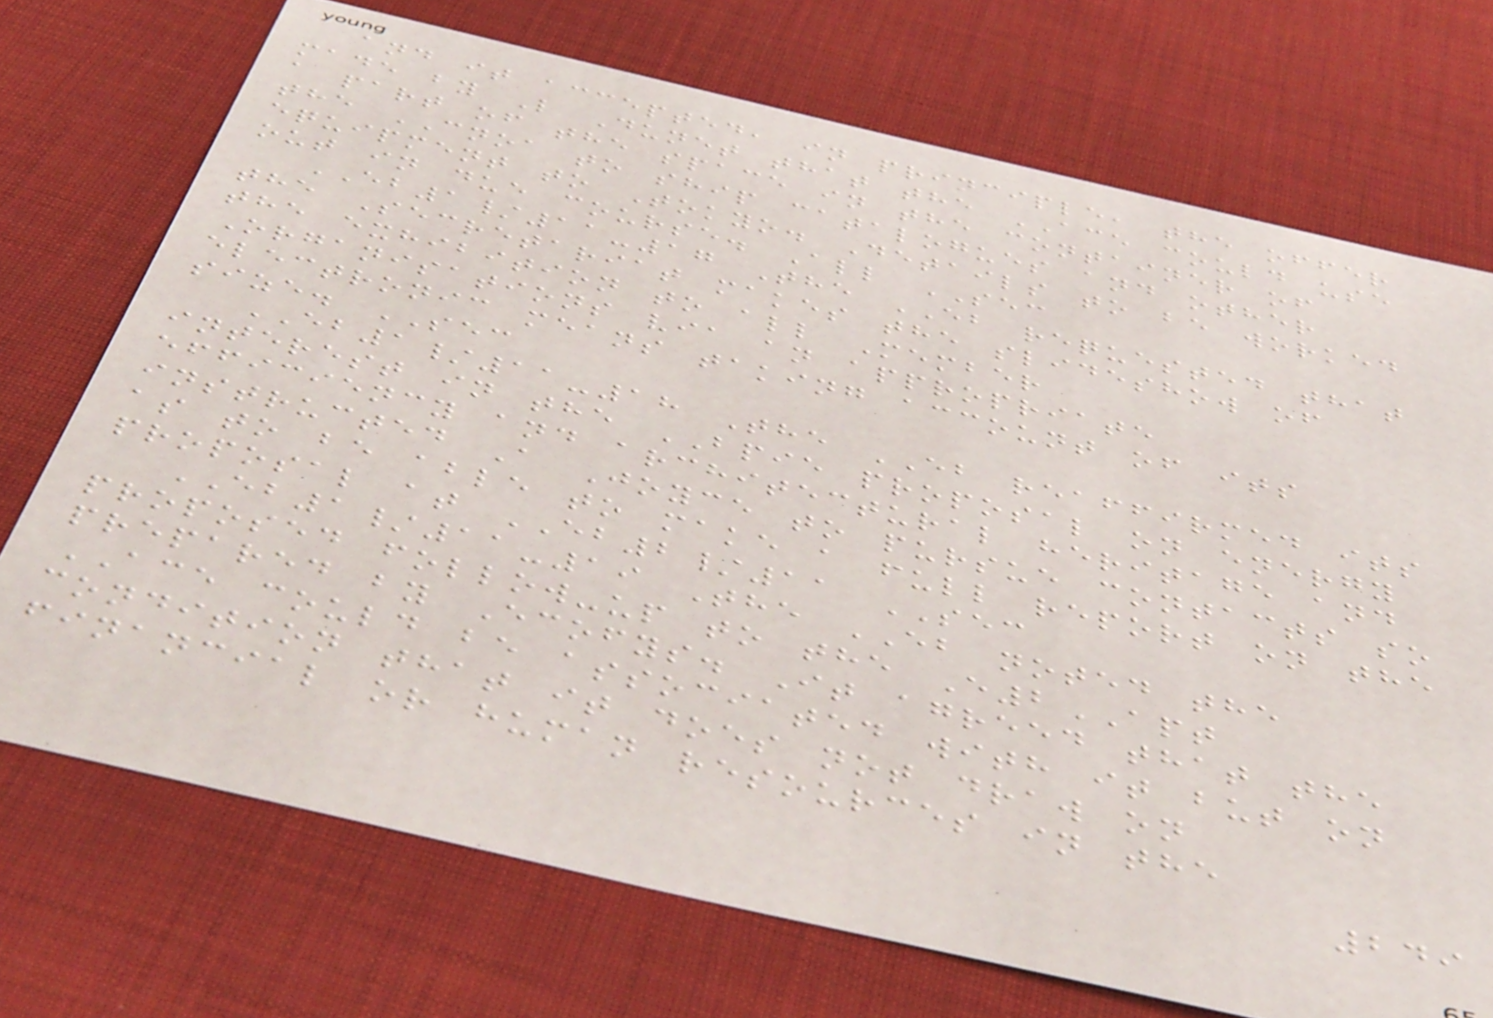and it accepted, in principle, the offer
made by L Dunet that the ACE could use
a part of the space in the container of
the CNOA to ship catalogues and other
equipment to Tokyo. Details to be worked
out in due course. All SEC
EB1/11-17 The EB requested that
the Secretariat makes the slideshow of
the exhibition to all Member
Organisations via an appropriate
electronic means taking account of its
size. SEC
EB1/11-18 The EB reaffirmed its
interest in the BPIE proposal on energy
efficiency and architectural heritage and
instructed A Joyce to pursue contacts so
as to be able to make a full report on the
proposal at EB2/11 SEC
EB1/11-19 The EB noted the
proposed follow-up to the E2APT
prepared by Ecofys. It agreed that the
ACE could be associated with it but on
condition that it does not draw on
financial or human resources in the
249
